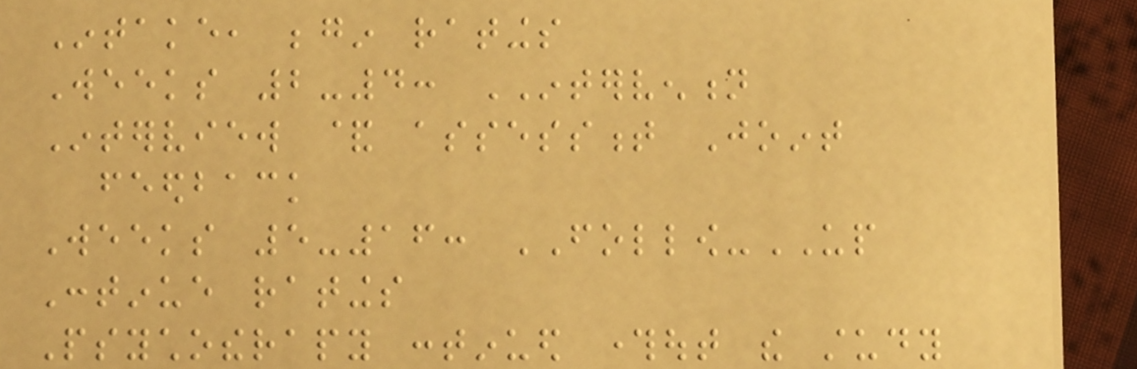Intake, begin ratings
Weeks 2-4: INTERVENTION
Interview & assessment Joint
feedback
Weeks 5-16: FOLLOW-UP
Continue ratings
Psychotherapy continued throughout the study
